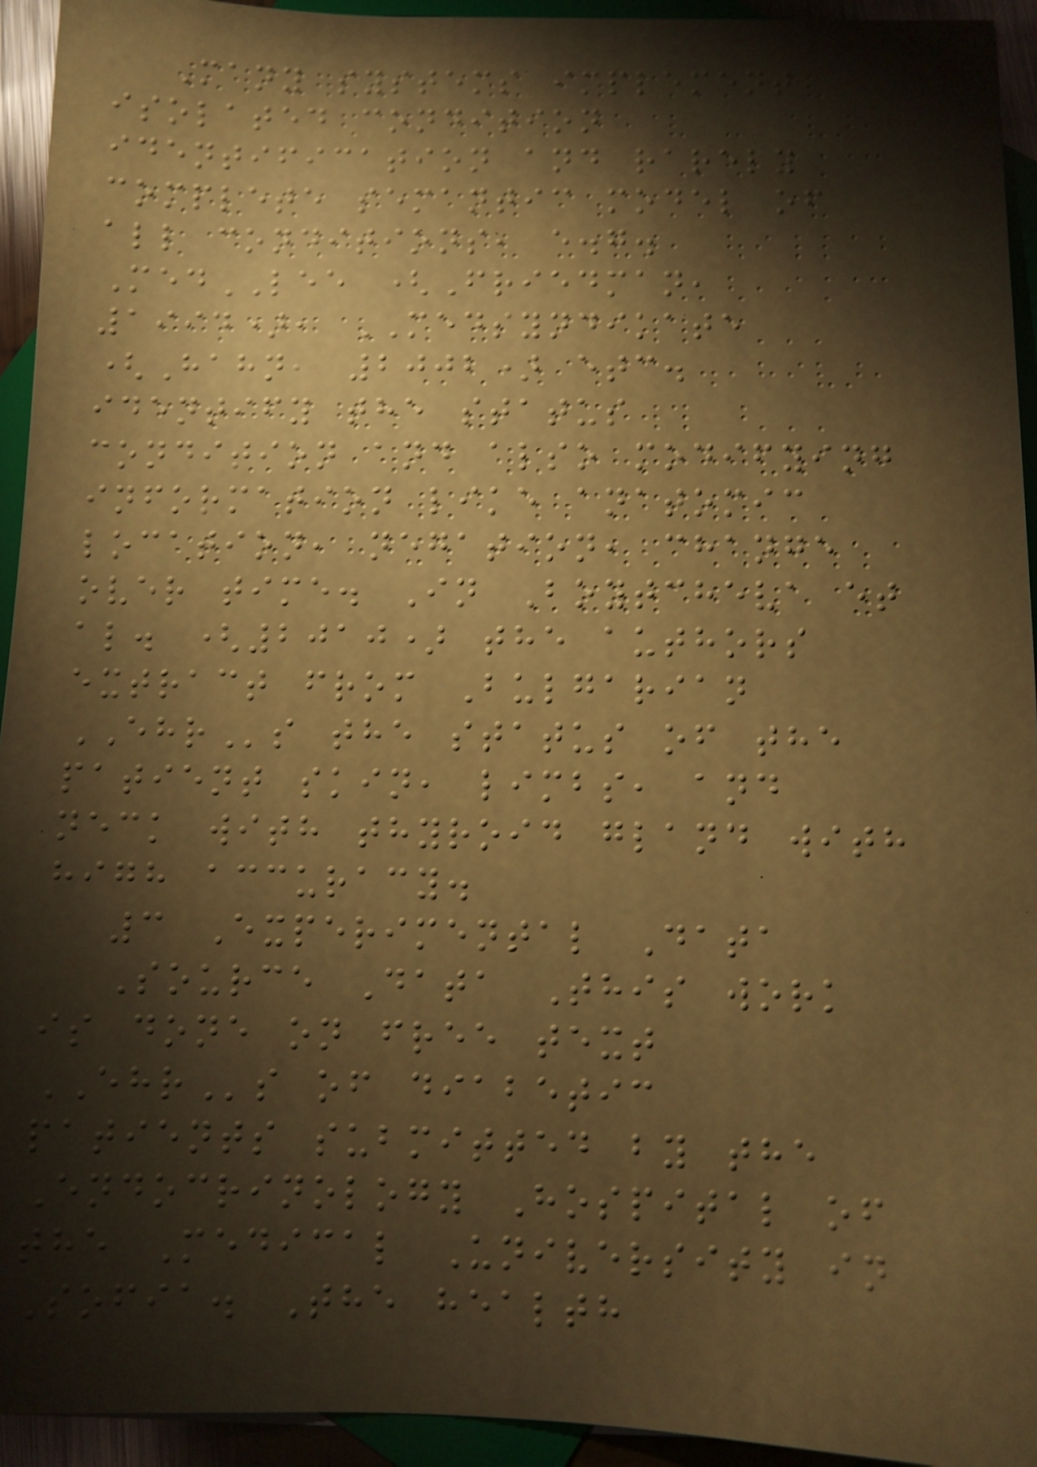Many systems implement
isolated condition
identification and rarely
complete semantic model of
all conditions, e.g.
MedLEE (Friedman,
1994), MEDSYNDIKATE
(Hahn, 2002) etc.
identify the status
condition and also modifying
information like anatomic
location, negation, change
over time. In Boytcheva et
al. (2010) the authors
extract from Bulgarian
EHRs the status of the
patient skin, limbs, and
neck with thyroid gland with
high accuracy.
3 Experimental Data
Source Data This work
is done on free text
EHRs of diabetic
patients submitted by the
Endocrinology Hospital of
the Medical University in
Sofia. The health
